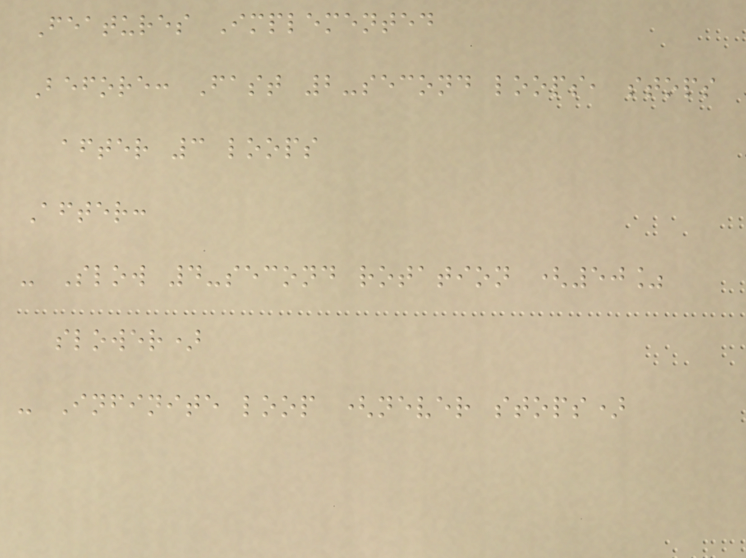Features Implemented
Before: Fast 2-second loops, stops
after 3 loops
After:
- Slow 4-second rotation (50%
slower)
- Infinite loop (never stops)
